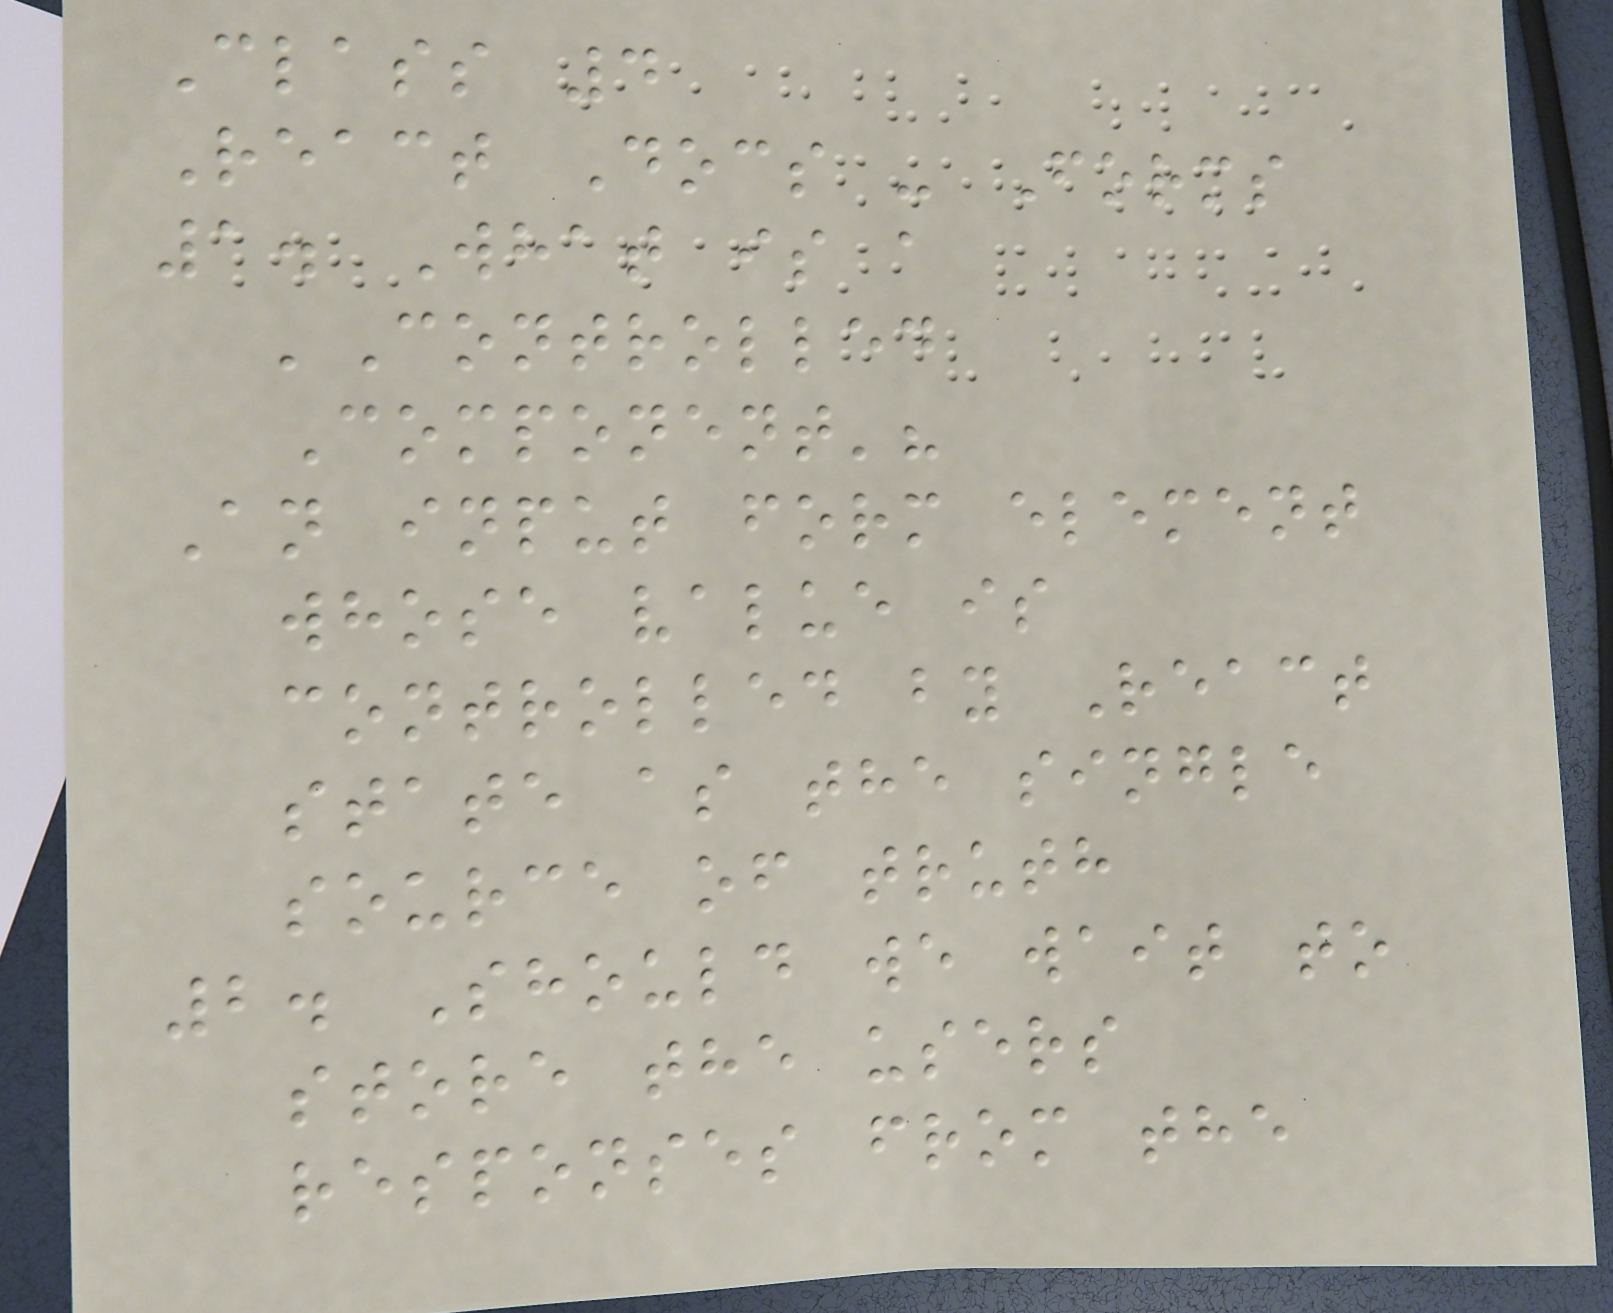Class 4
React Docs - Forms
1. What is a
'Controlled
Component'?
An input form element
whose value is
controlled by React
state as the single
source of truth
2. Should we wait to
store the users
responses from the
